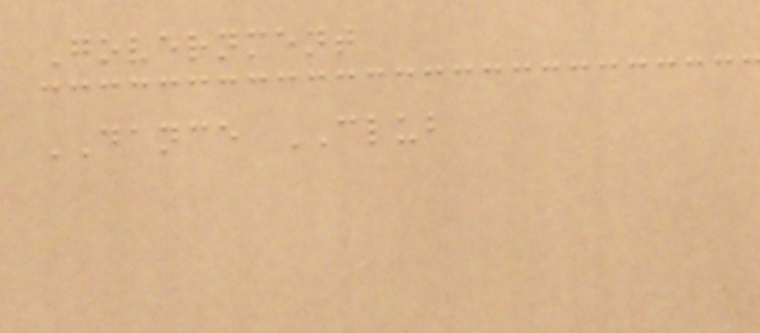Government
DANCE CLUB
